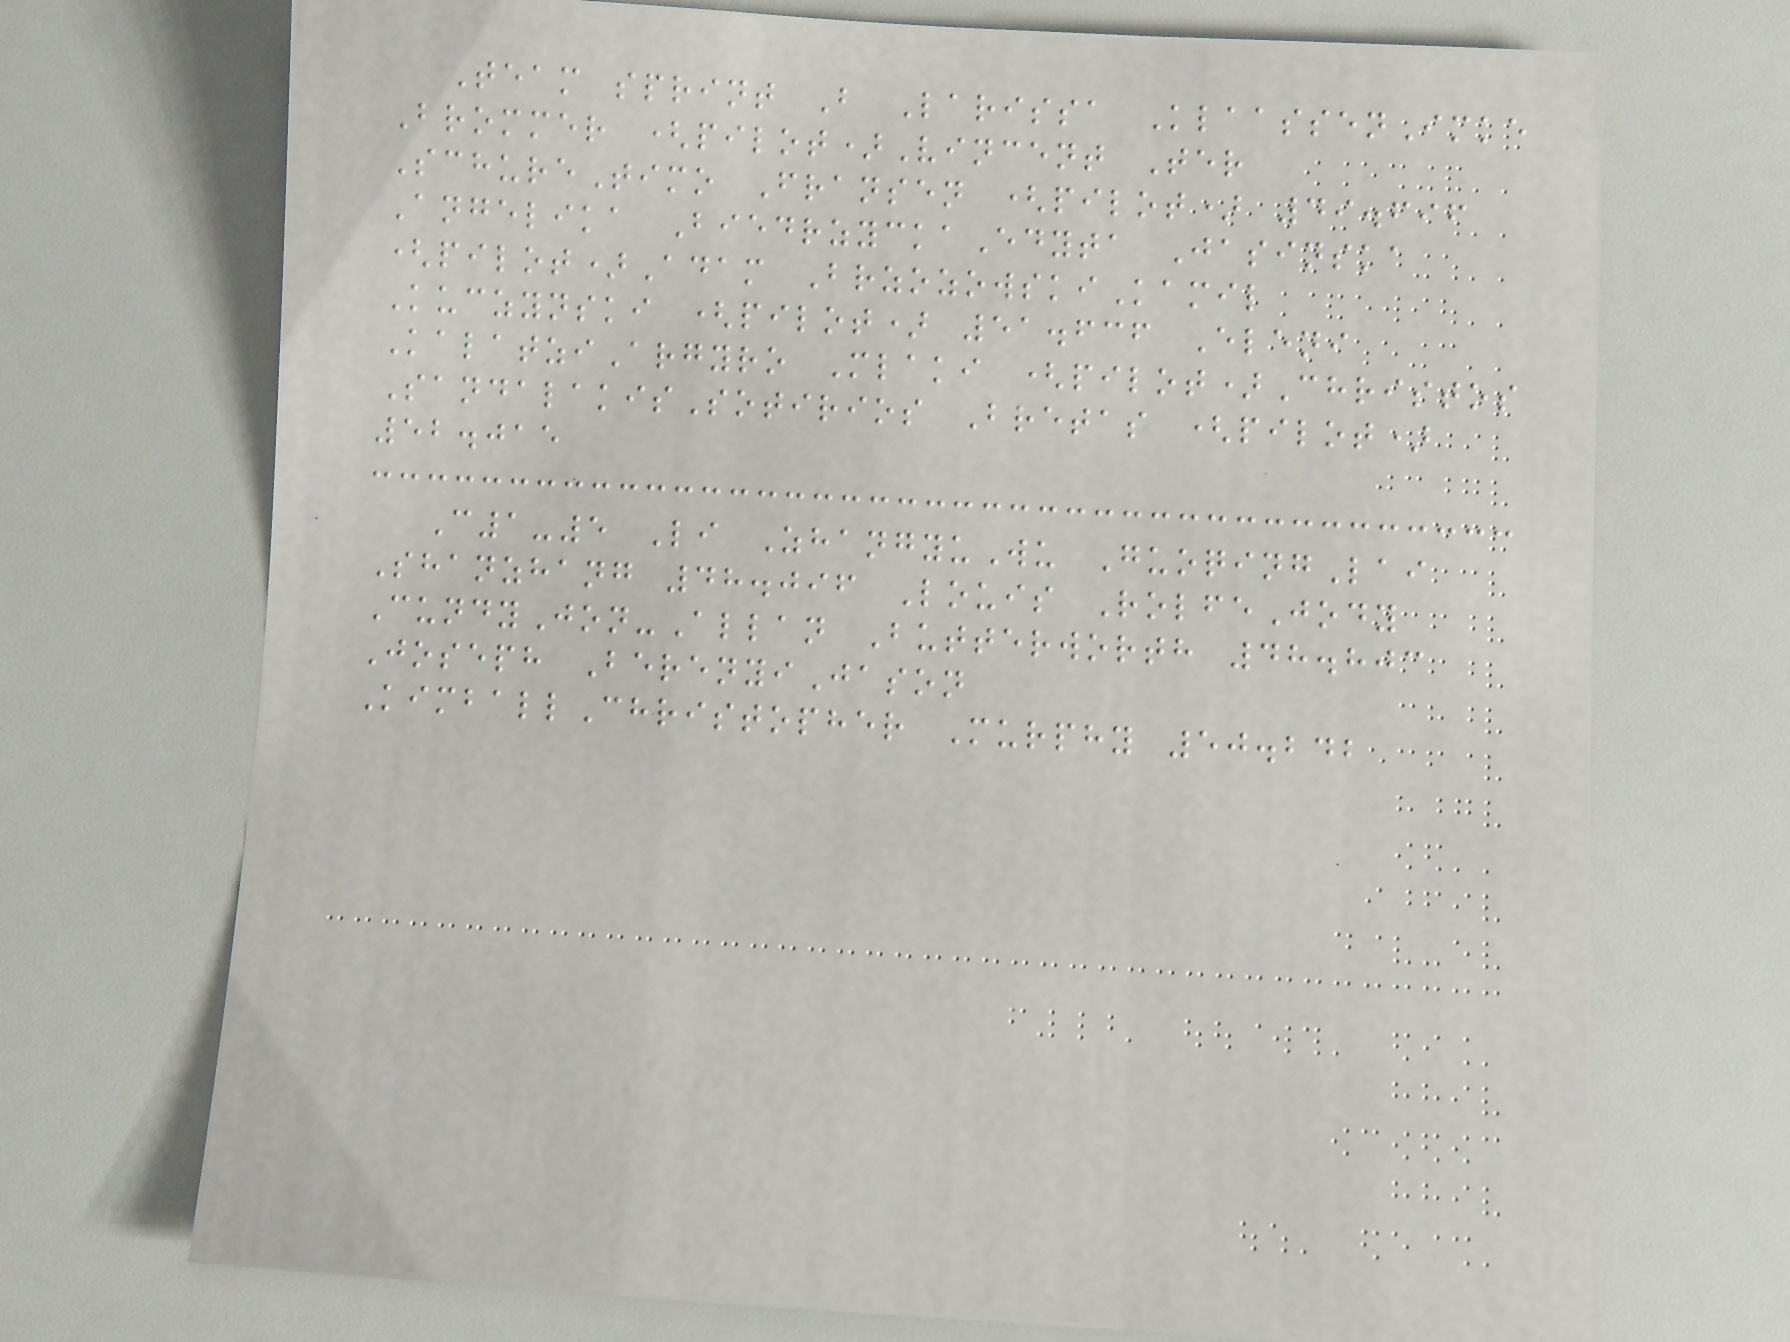Team sprint B Larissa KlaassenImke
Brommer (pilot)Vincent Ter
SchureTimo Fransen (pilot) 49.696
Angelika BiedrzyckaEdyta Jasinska
(pilot)Adam BrzozowskiKamil
Kuczynski (pilot) 51.636 Eleni
KalatziArgyro Mlaki (pilot)Christos
SandalakisSotirios Bretas (pilot)
52.015
C1-5 Li ZhangyuWu GuoqingLai
Shanzhang 48.096 Louis RolfeJody
CundyJon-Allan Butterworth 48.803
Joseph BerenyiJason
KimballChristopher Murphy 50.242
